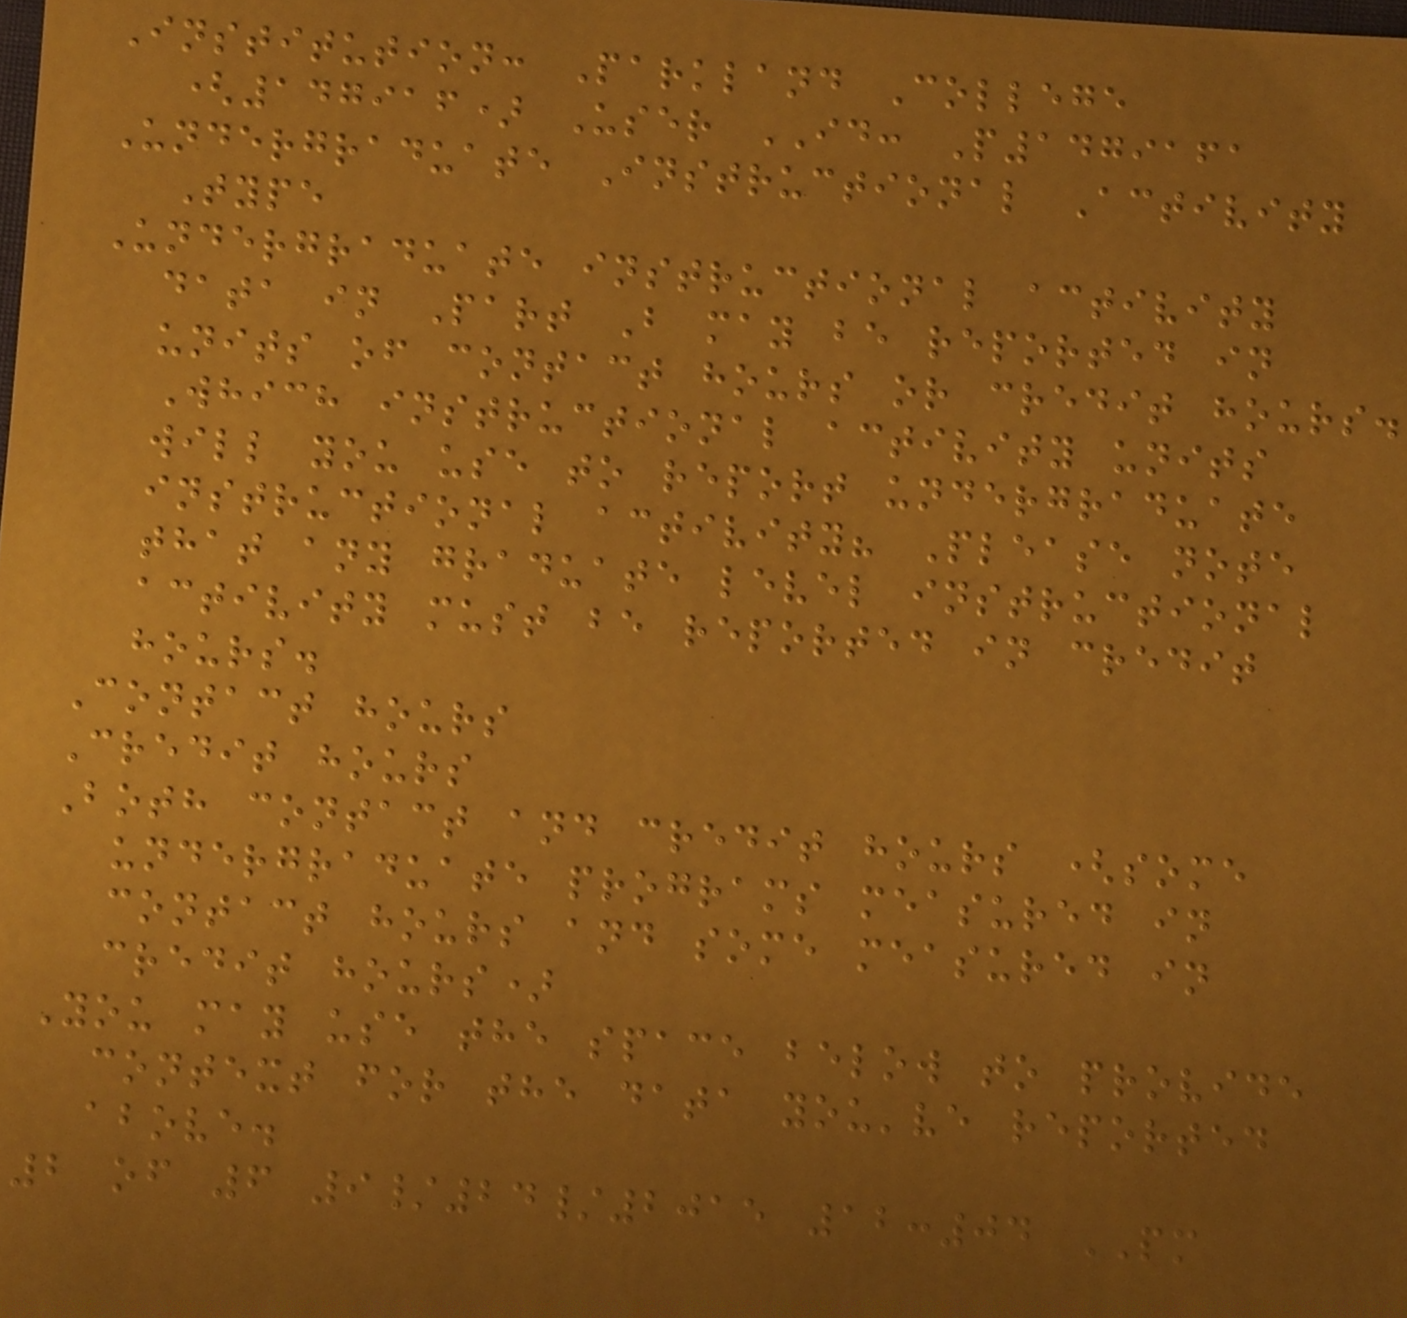Institution: Parkland College
(147916) User ID: P1479161
Undergraduate Instructional Activity
Type
Undergraduate instructional activity
data in Part B may be reported in
units of contact hours or credit hours.
Which instructional activity units
will you use to report undergraduate
instructional activity? Please note
that any graduate level instructional
activity must be reported in credit
hours.
Contact hours
Credit hours
Both contact and credit hours (some
undergraduate programs measured in
contact hours and some measured in
credit hours)
You may use the space below to provide
context for the data you've reported
above.
2 of 6 9/24/2015 12:04 PM
